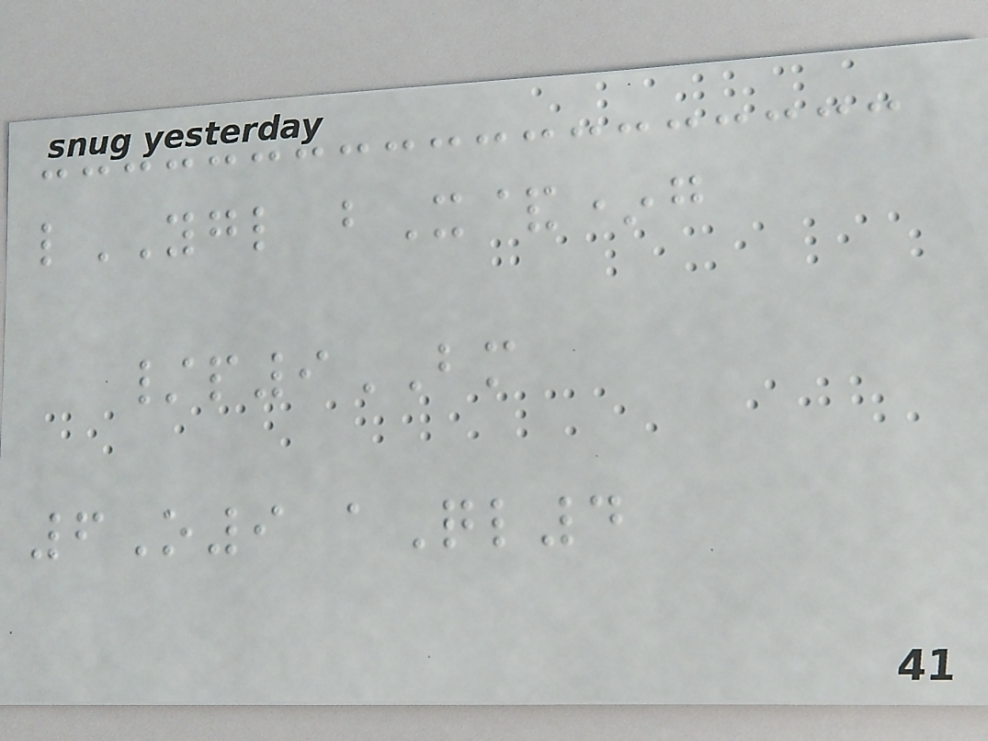lYGL bX&*g
/p9BM
6O9 aQl4
